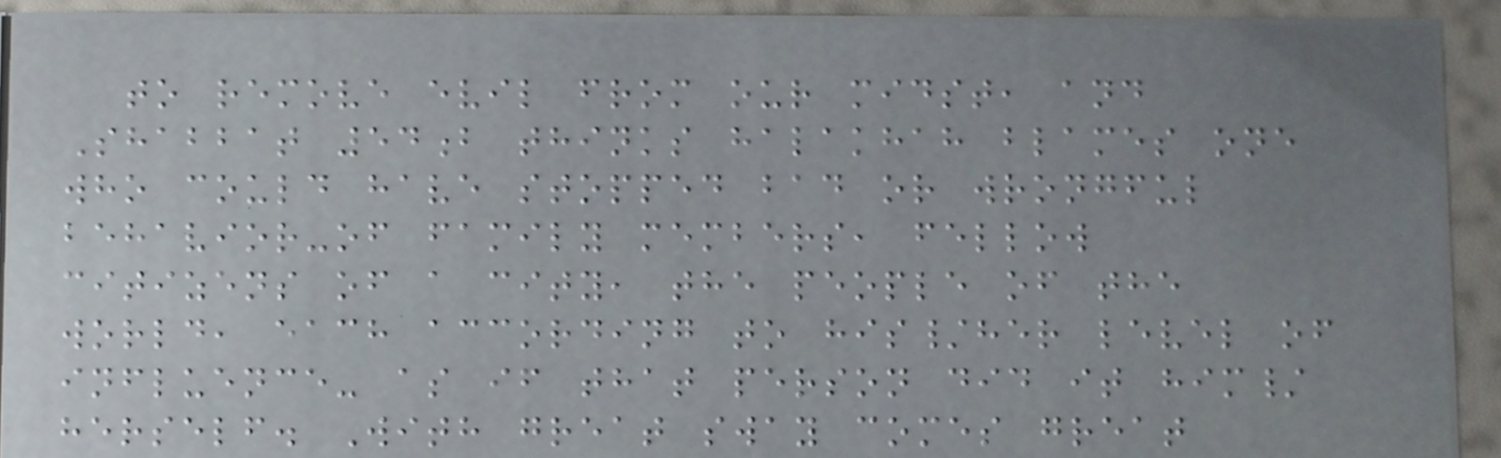to remove evil from our midst, and
Shabbat 54b thinks halakhah blames one
who could have stopped bad or wrongful
behavior-of family members, fellow
citizens of a city, the people of the
world, each according to his/her level of
influence- as if that person did it him/
herself. With great sway comes great
